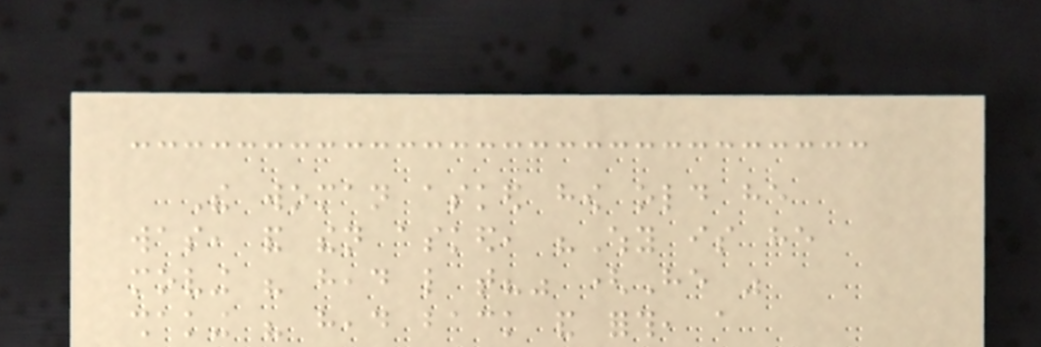The woman asked how old he
was, and then asked, "Why is he
moving his head like that?" (He was
shaking his head back and forth, a
